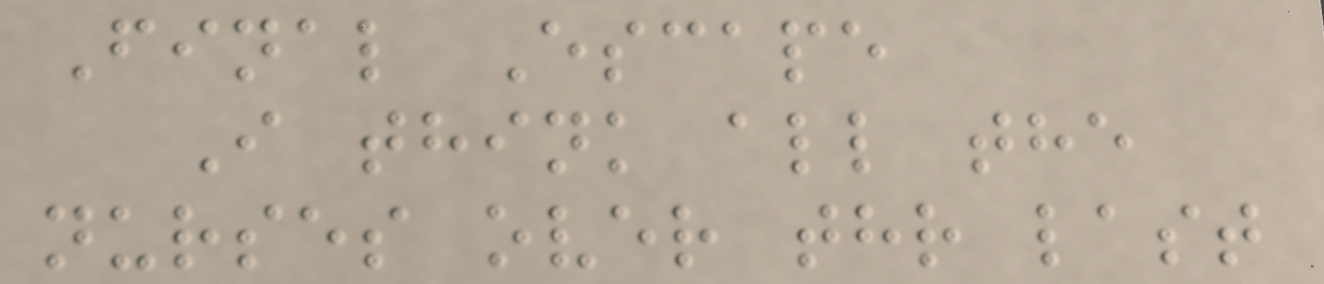Final Escape
I think all the
nurses over thr last
